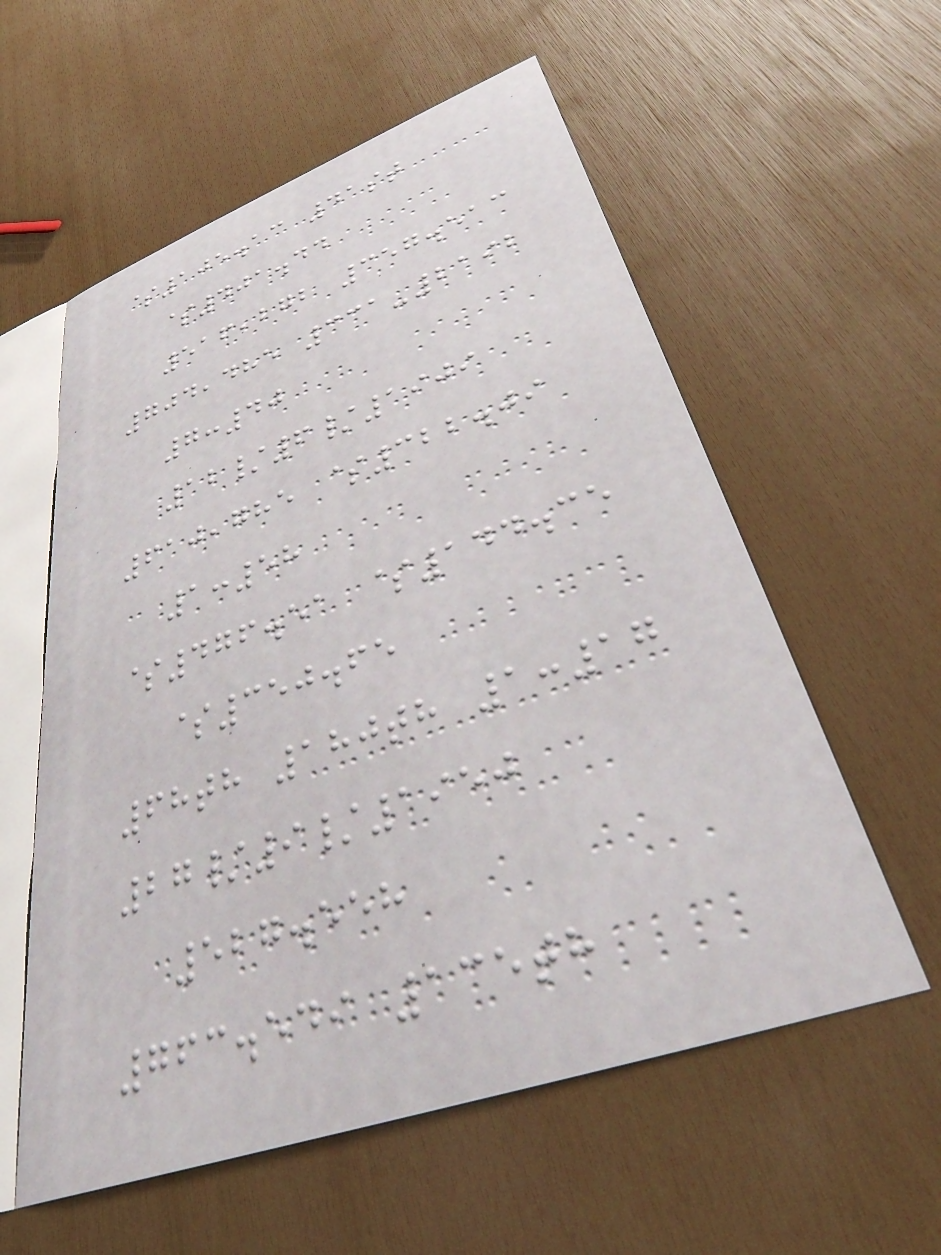$105.13 41st
$401.44
516,272 357.513
704,485 331-2192
7:40
12/6/1909
610,785 $322.09
1:58
$476.51 $144.35
$350.65
68th 180th 1:17
27/9/1950
527.558
763.549 135th
